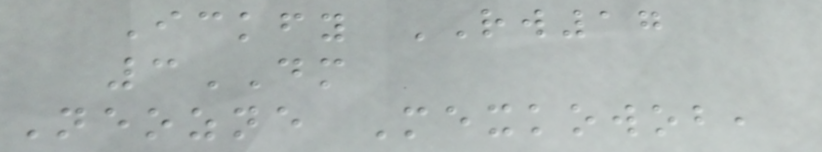Ickfy RW17
3DM
Neozne Mexkowob,
